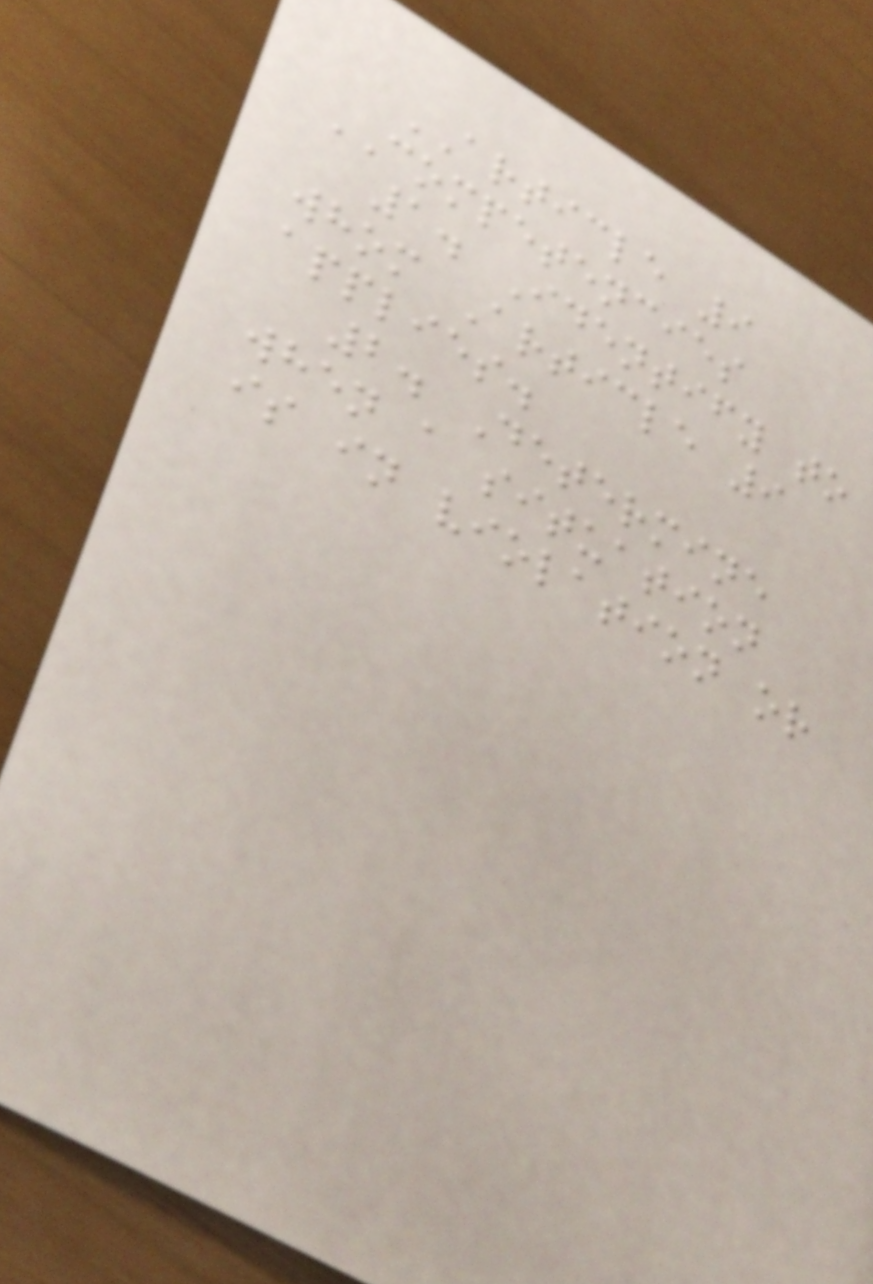ARTICLE 9
COMPETENCIES
1. Identify to
whom Article 9
applies.
2. Determine
when a situation
is in violation or
